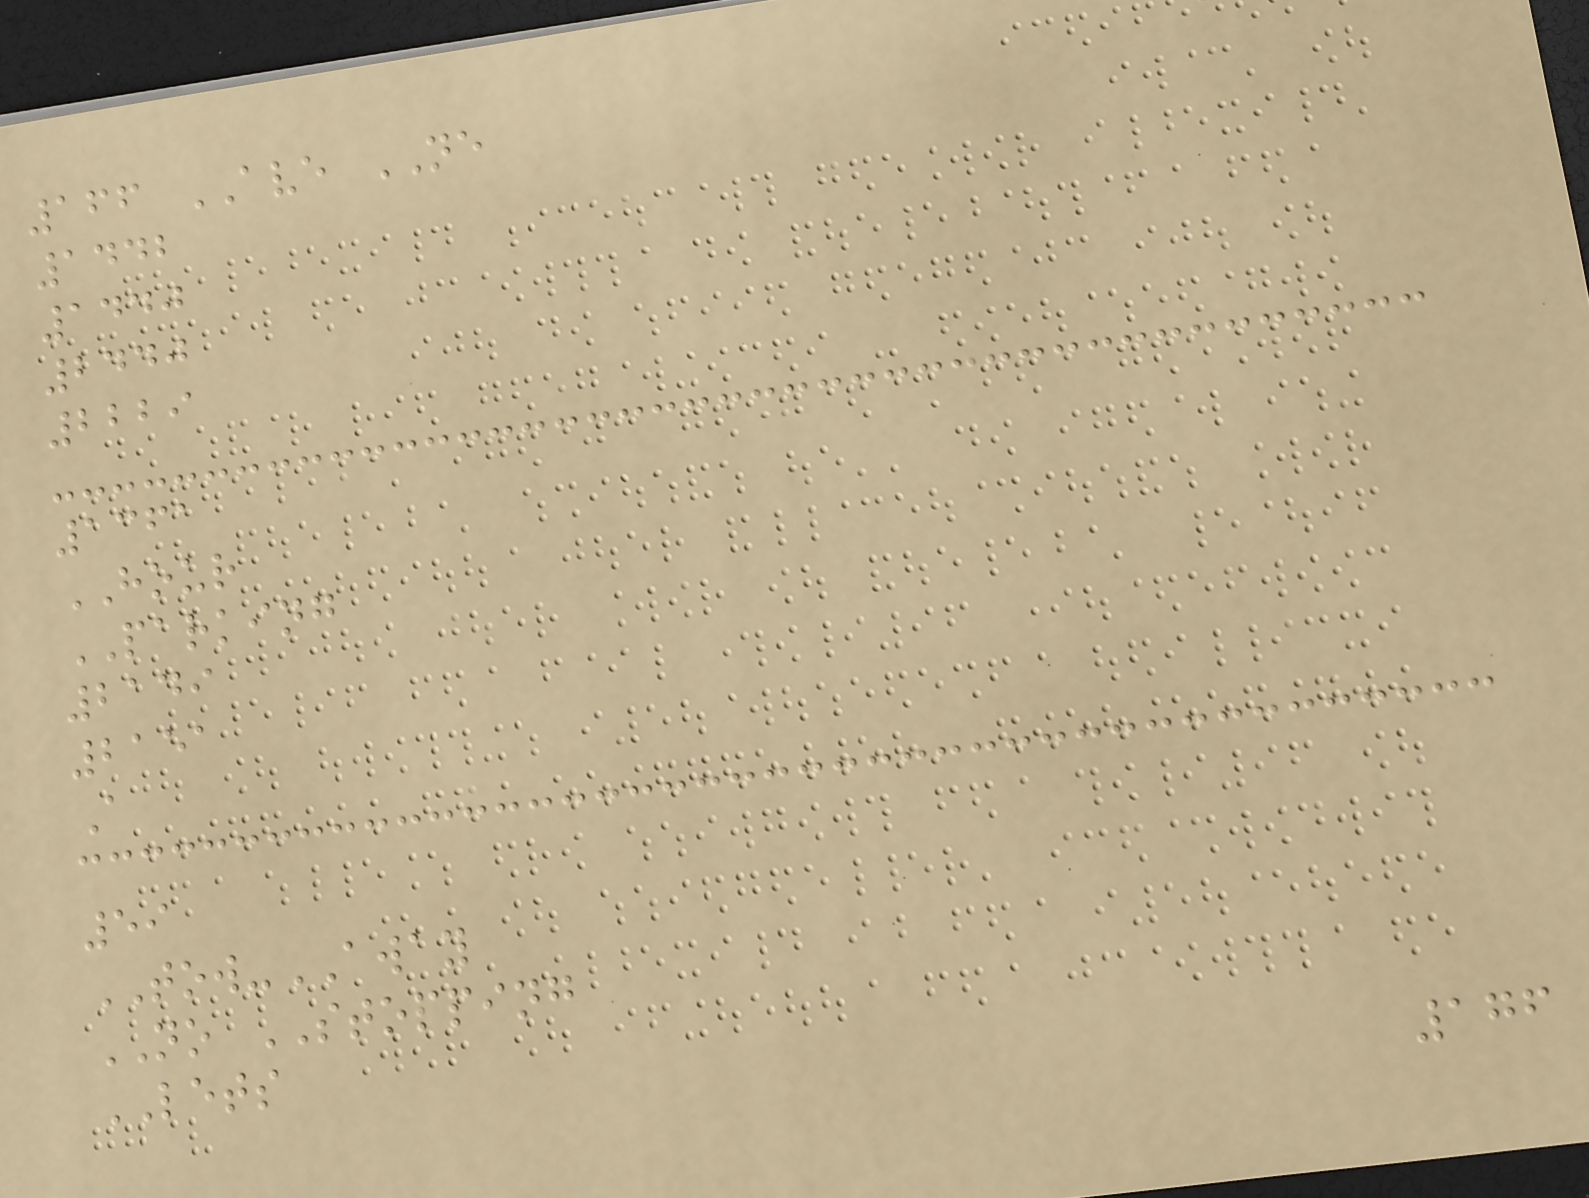166 AVE NE
1442
1440
2440
2229
1361
HOUR
PARKING
2149
2151
A
59
TOW-AWAY
NO STOPPING
LETS
176
